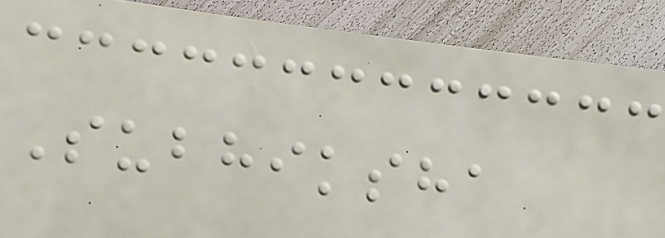Subhiksha
